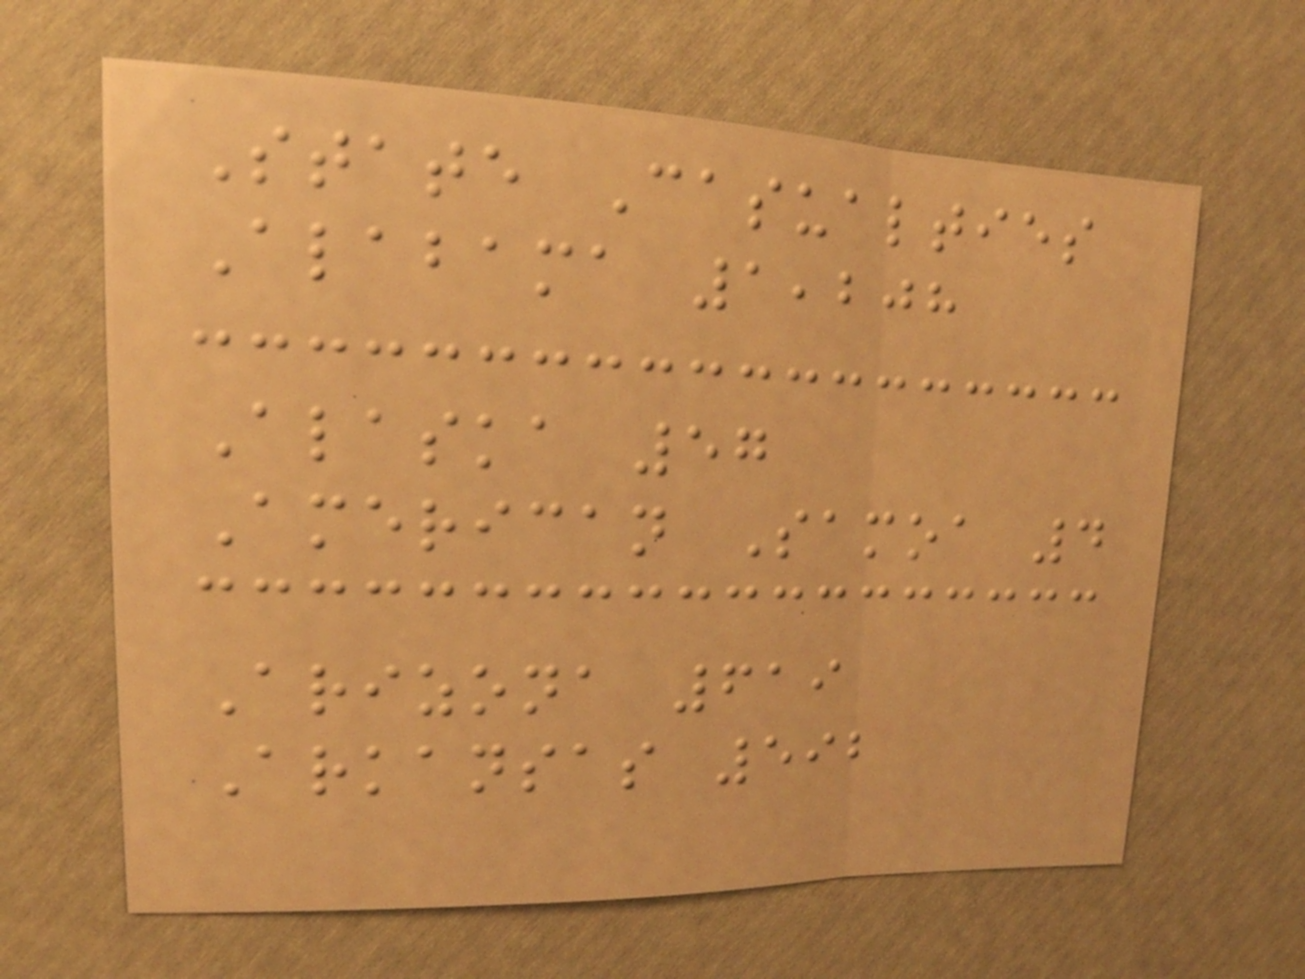State Casualties
Alabama 1,208
Alaska 57
American Samoa 4
Arizona 619
Arkansas 592
